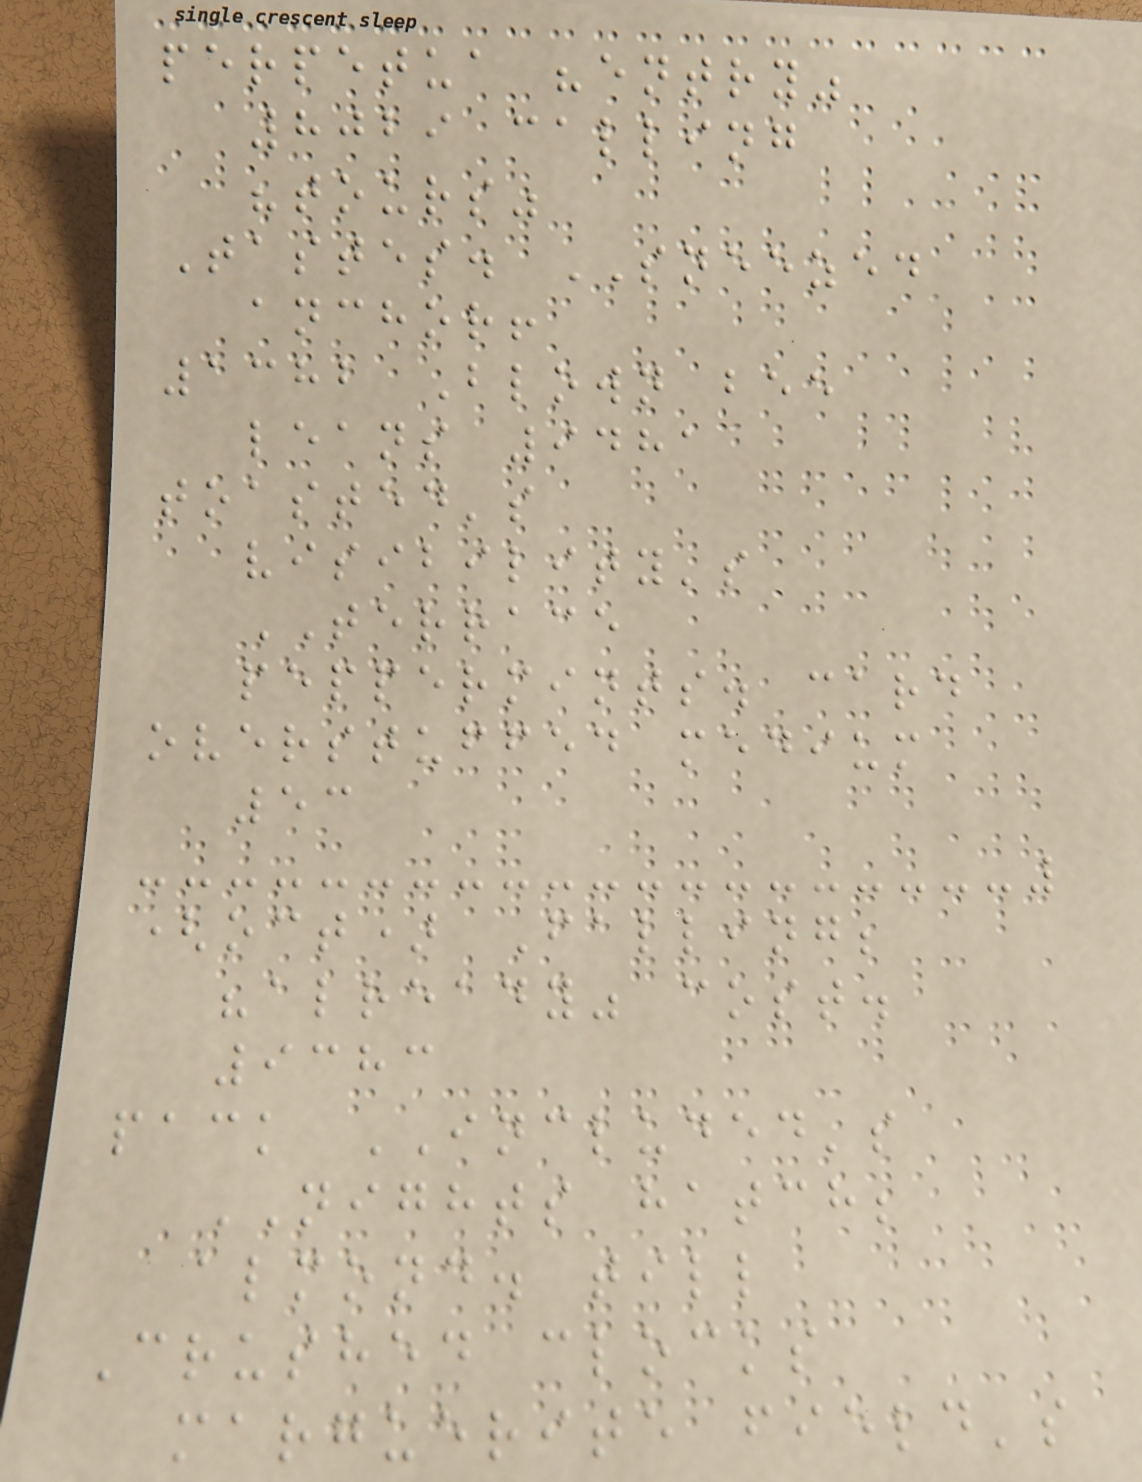perpetua "entry"
8029 calling
"tours"
Tastes. SNEEZED
anchor!
1382 Blown bee
leans 9481
toasted's
visibility's
TERRACE
peppermints. card
overstuffed medium
53
(oct) Falling;
"already" cost.
9383
pack INCLUDED's
NIGHTS hatch;
almond. till
Crushed clocks
marguerite field's
